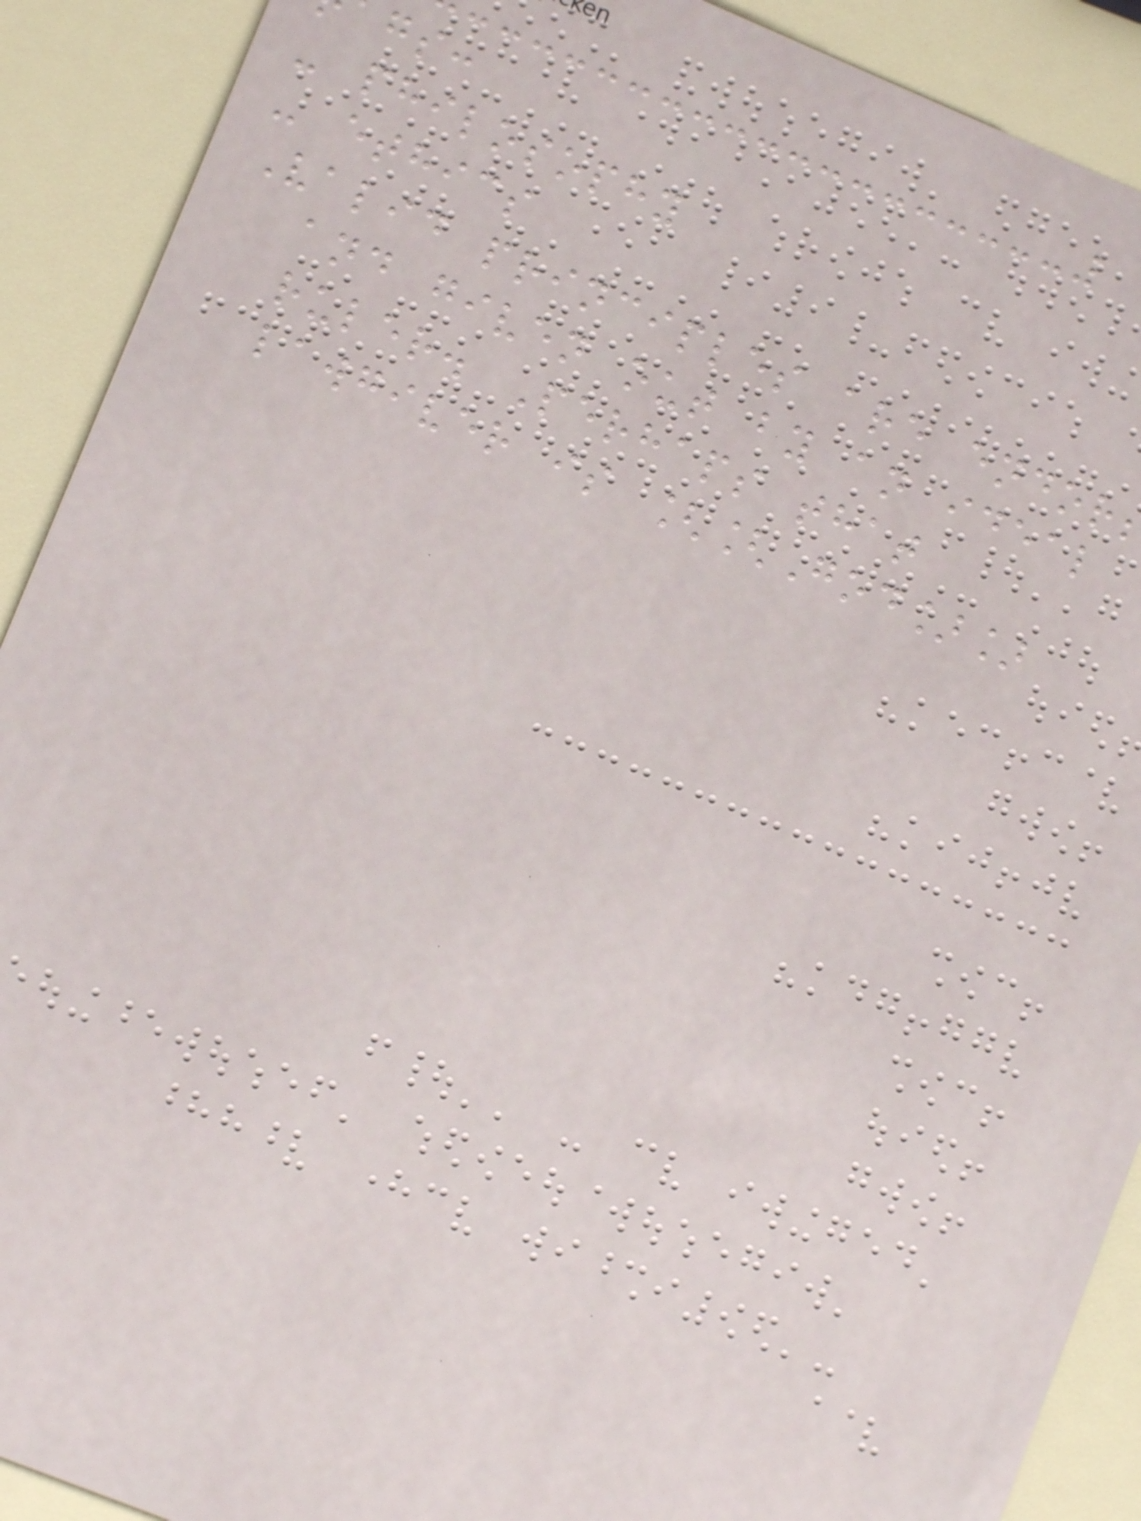- philosophy
- ethics
Valid principles are endor
and given out by an ideal
ruler. Perhaps that
lawgiver is [[God]]
